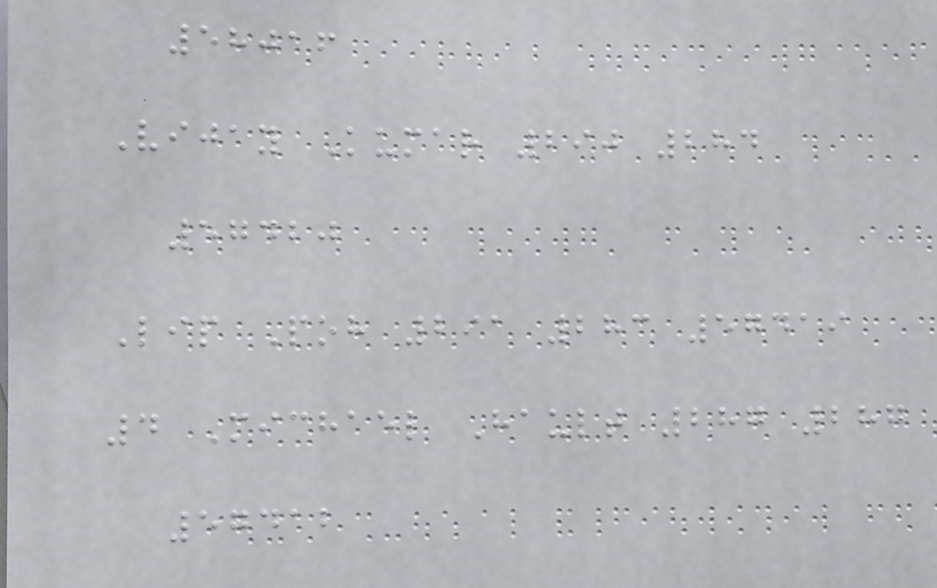58016
Vijay Kumar 290 284
57420
Lip Poh 291 283 57419
4 Michael Hault 287 287
57412
